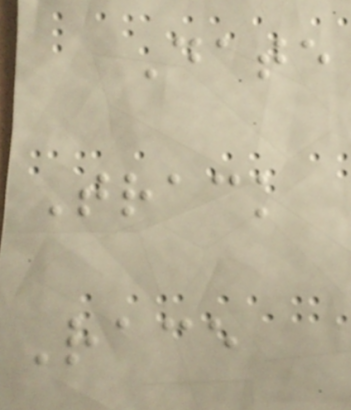Date
Track
Race
